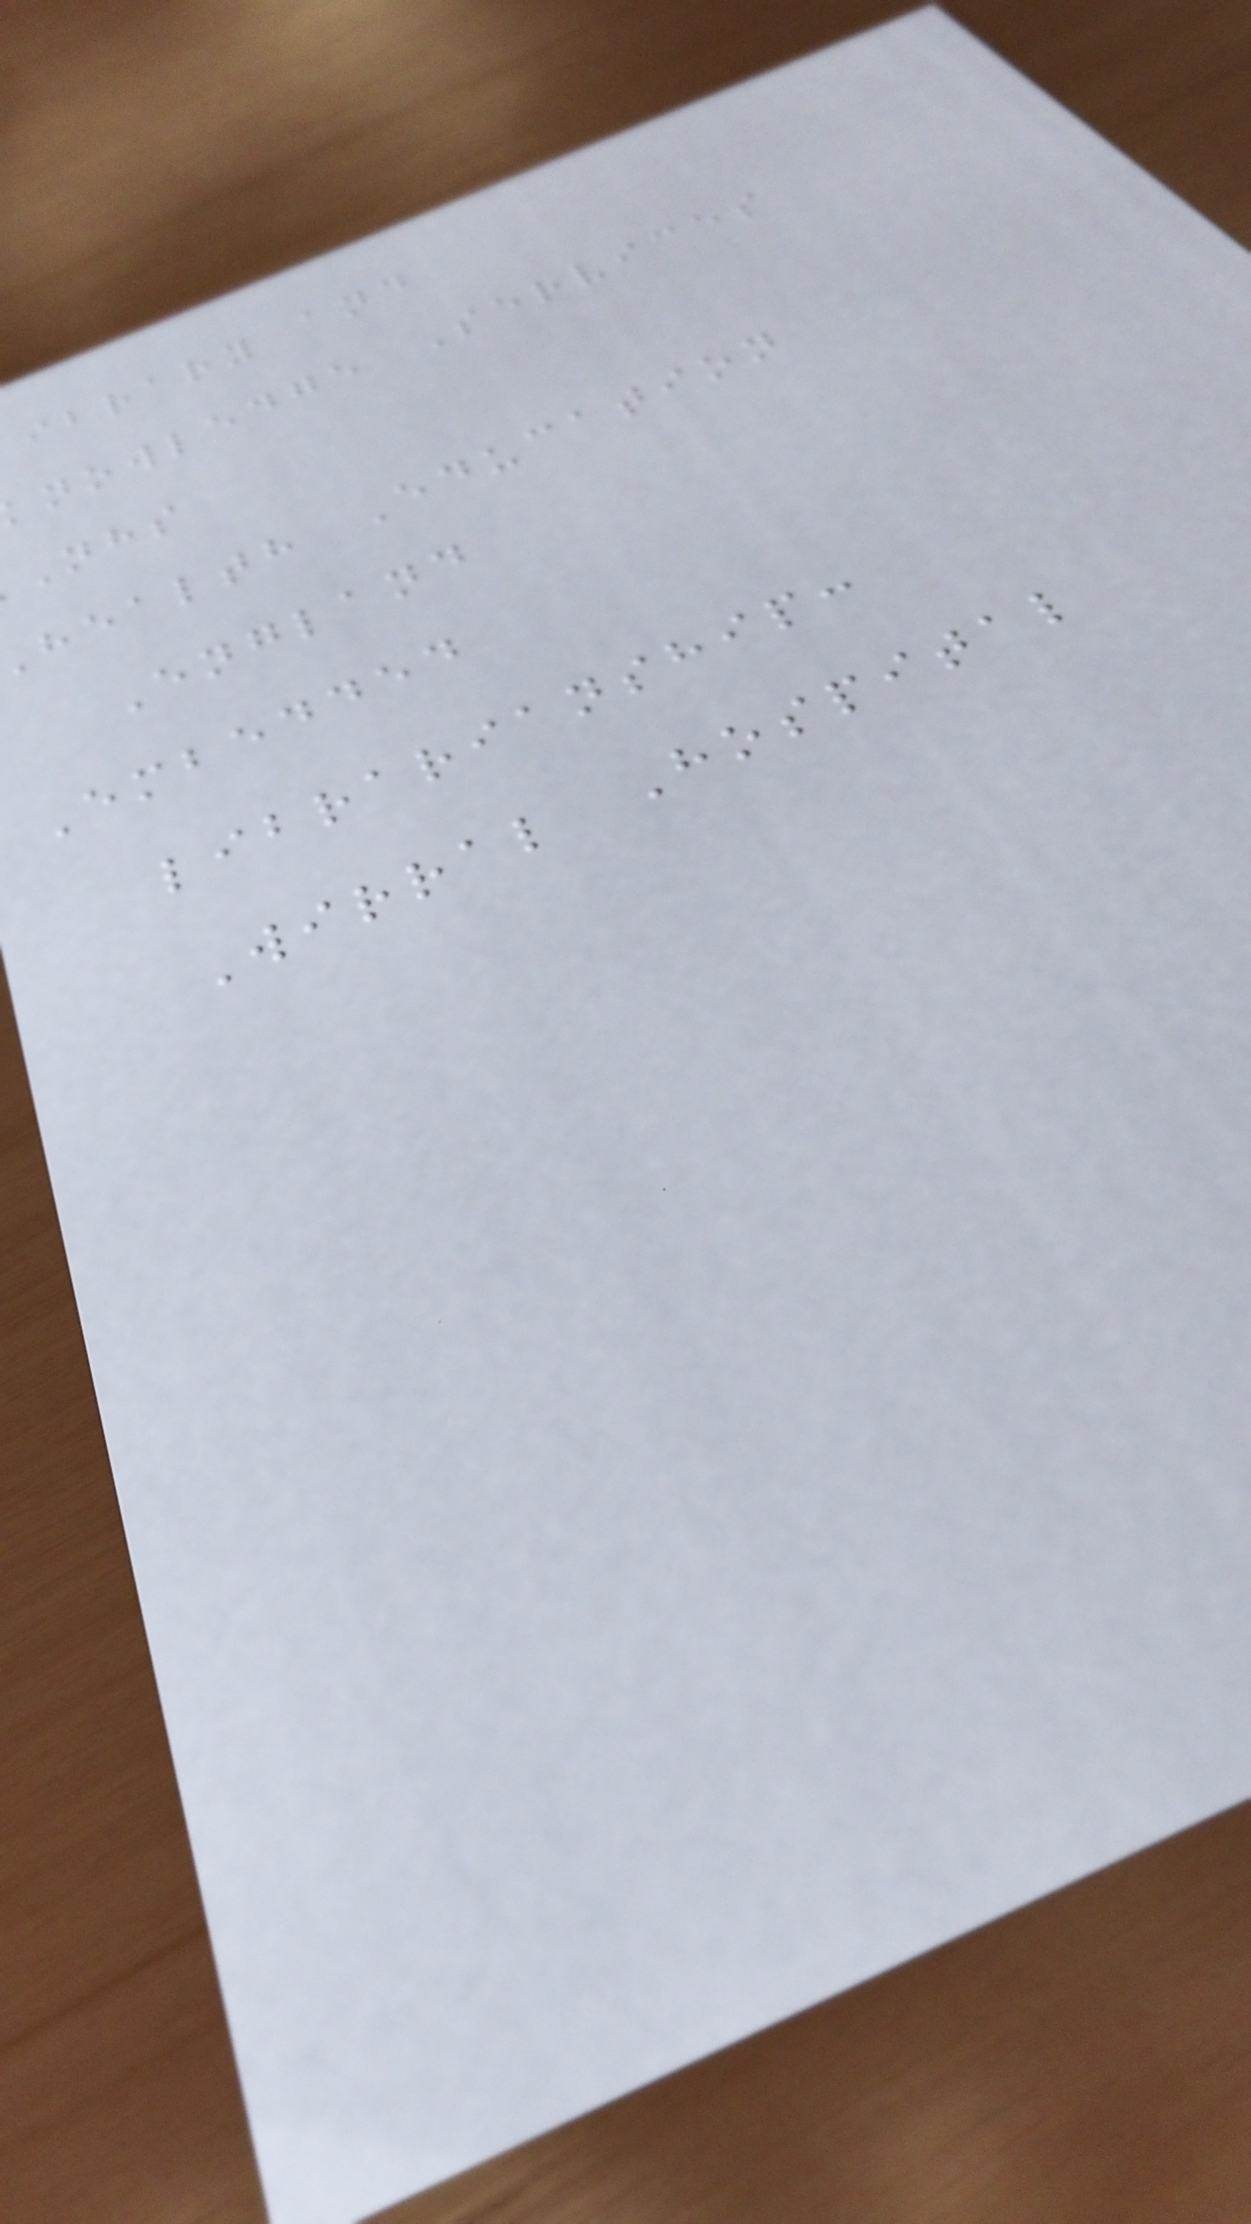ibrary and
nowledge Services
health Education
England
Embedded
librarianship:
Wirral Hospital
